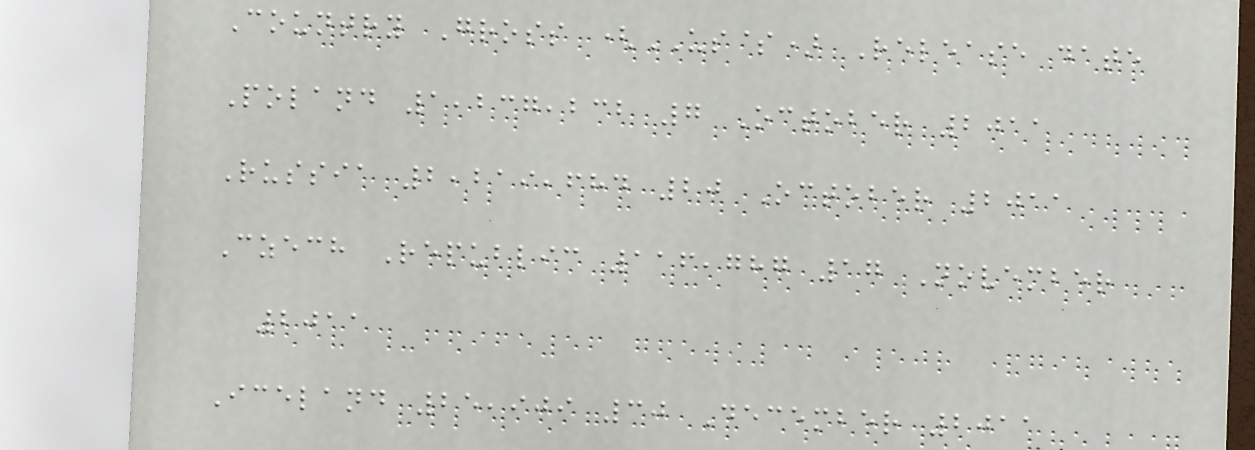Country Gross (US$) Release date
Poland 1,237,232 7 October 2011
Russia 2,219,684 20 October 2011
Czech Republic 116,787 17 November
2011
Iceland 25,909 30 December 2011
